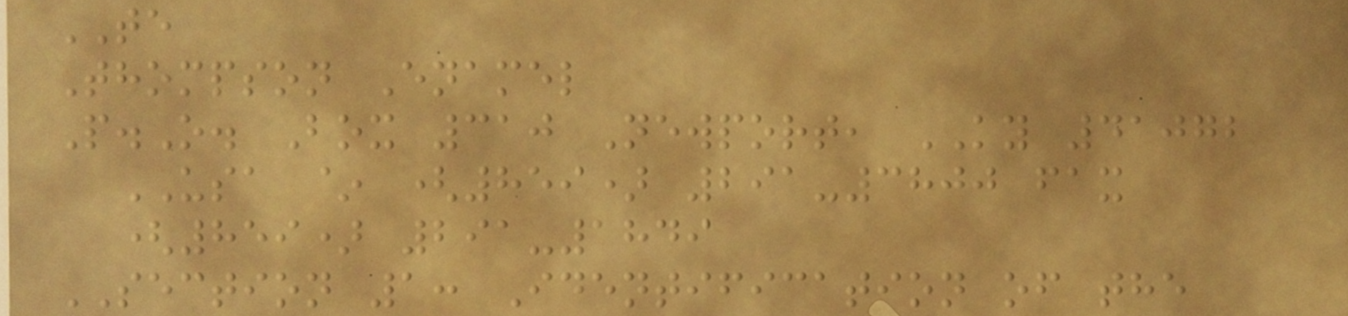TE
Thompson Enamel
P.O. Box 310 Newport, KY 41072
USA ~ (859) 291-3800 fax
(859) 291-1849
SECTION 1: Identification of the
